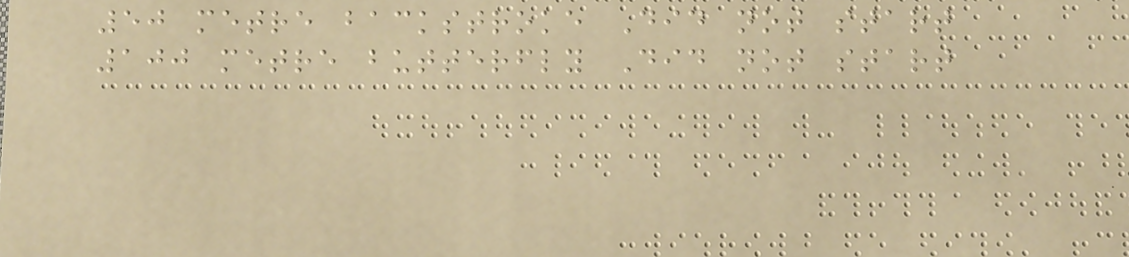50 metre backstroke Did not start
100 metre butterfly Did not start
